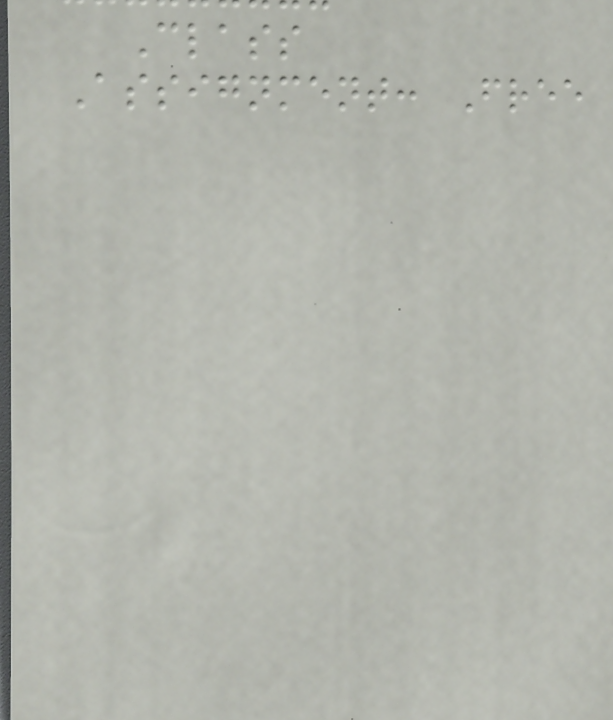Class
Assignment: Free
